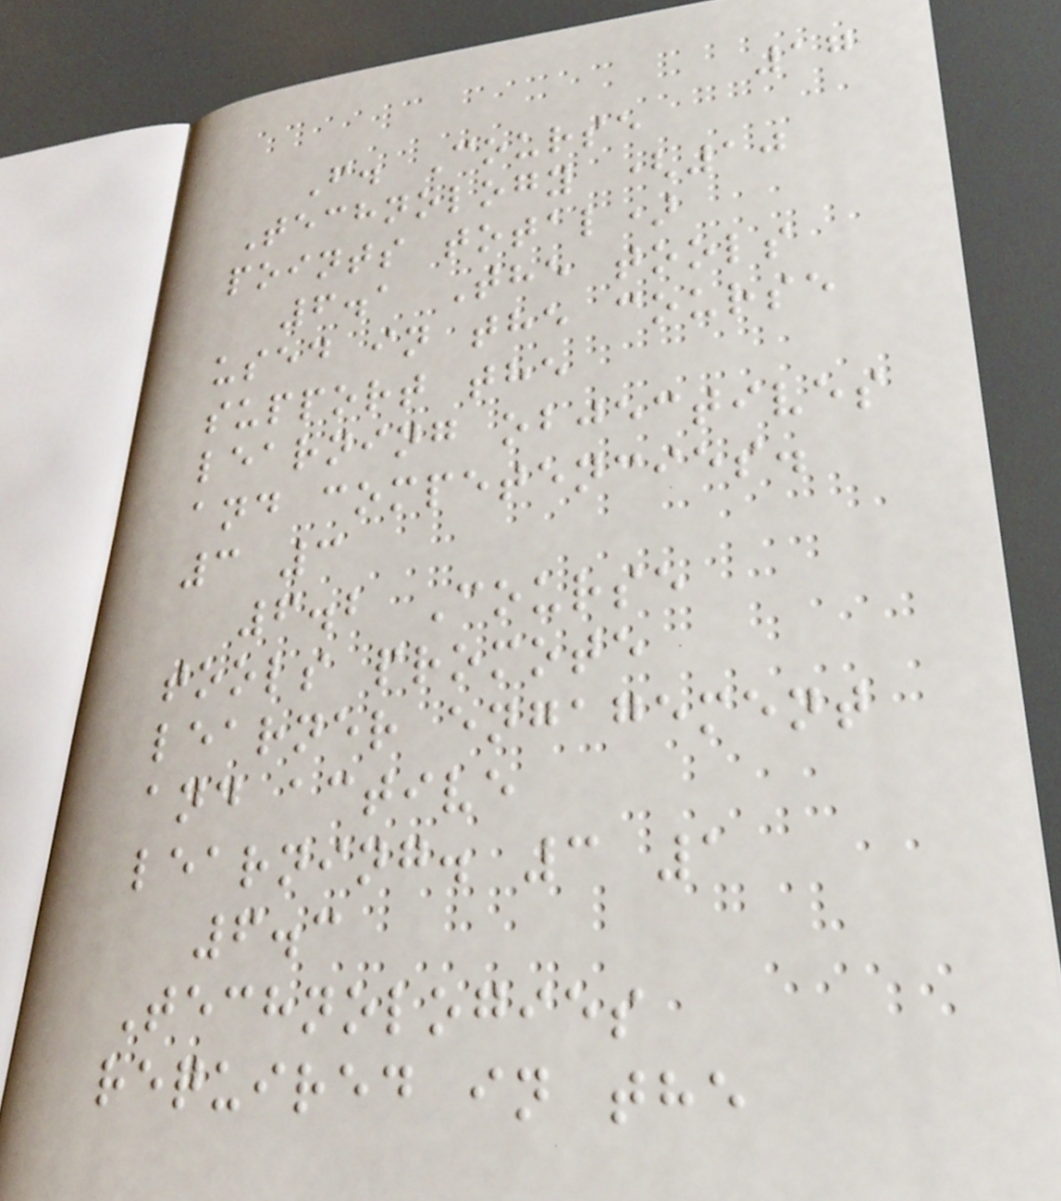17
F. Course
Technology (10
points total)
6.1 The tools
used in the course
support the
learning objectives
and competencies.
3 3
6.2 Course
tools promote
learner engagement
and active
learning. 3 1
6.3
Technologies
required in the
